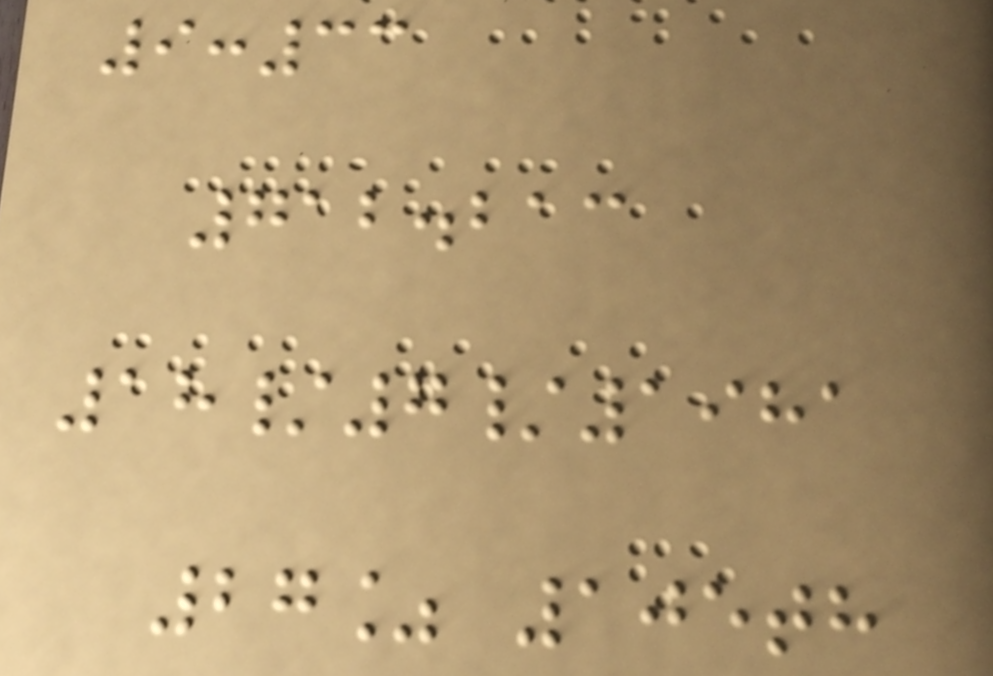9:33
712.213
18/7/1981
27% 105th
